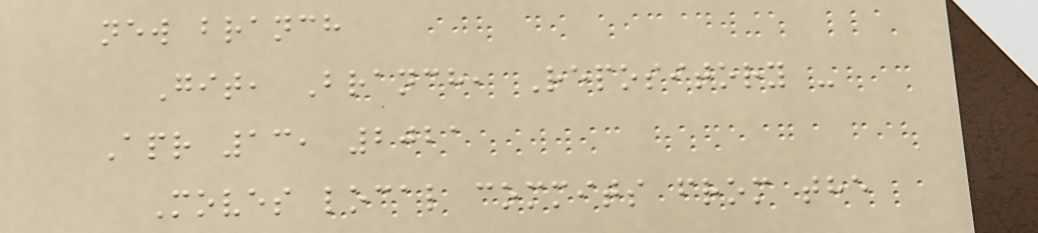new branch
Git, Branch, Repository -
Apr 13, 2021
Moves local commits from the
